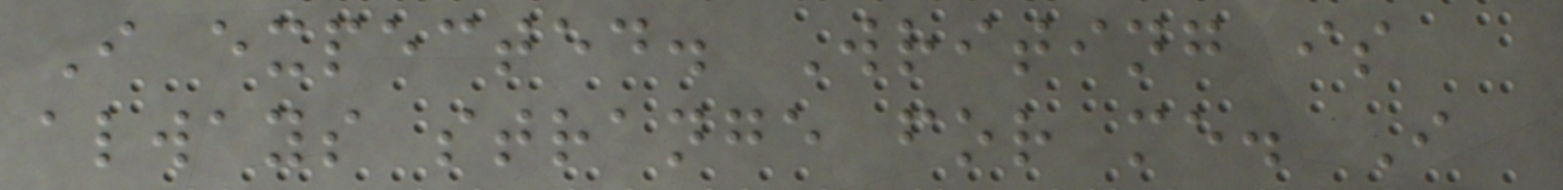I expected. Writing is
always strange for me. I
